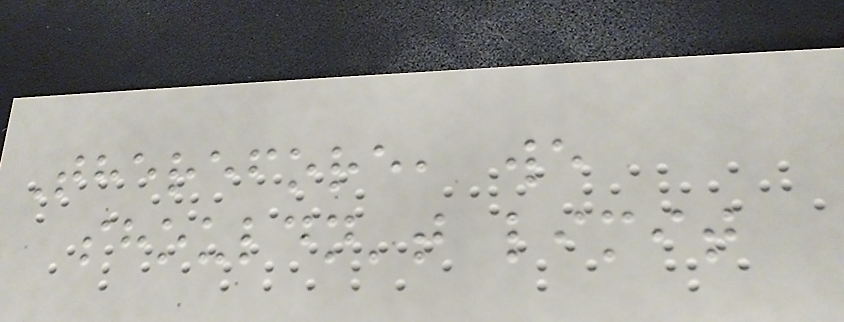Therefore, we
shouldn't limit
